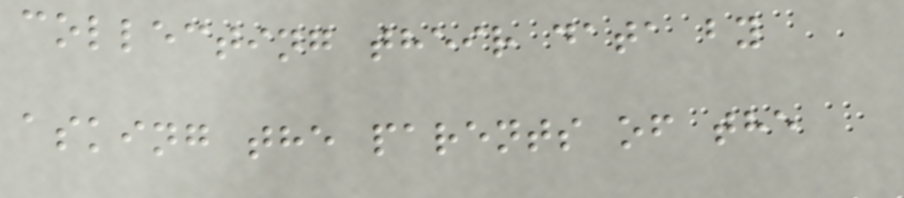collecting their data by
asking the parents of the
